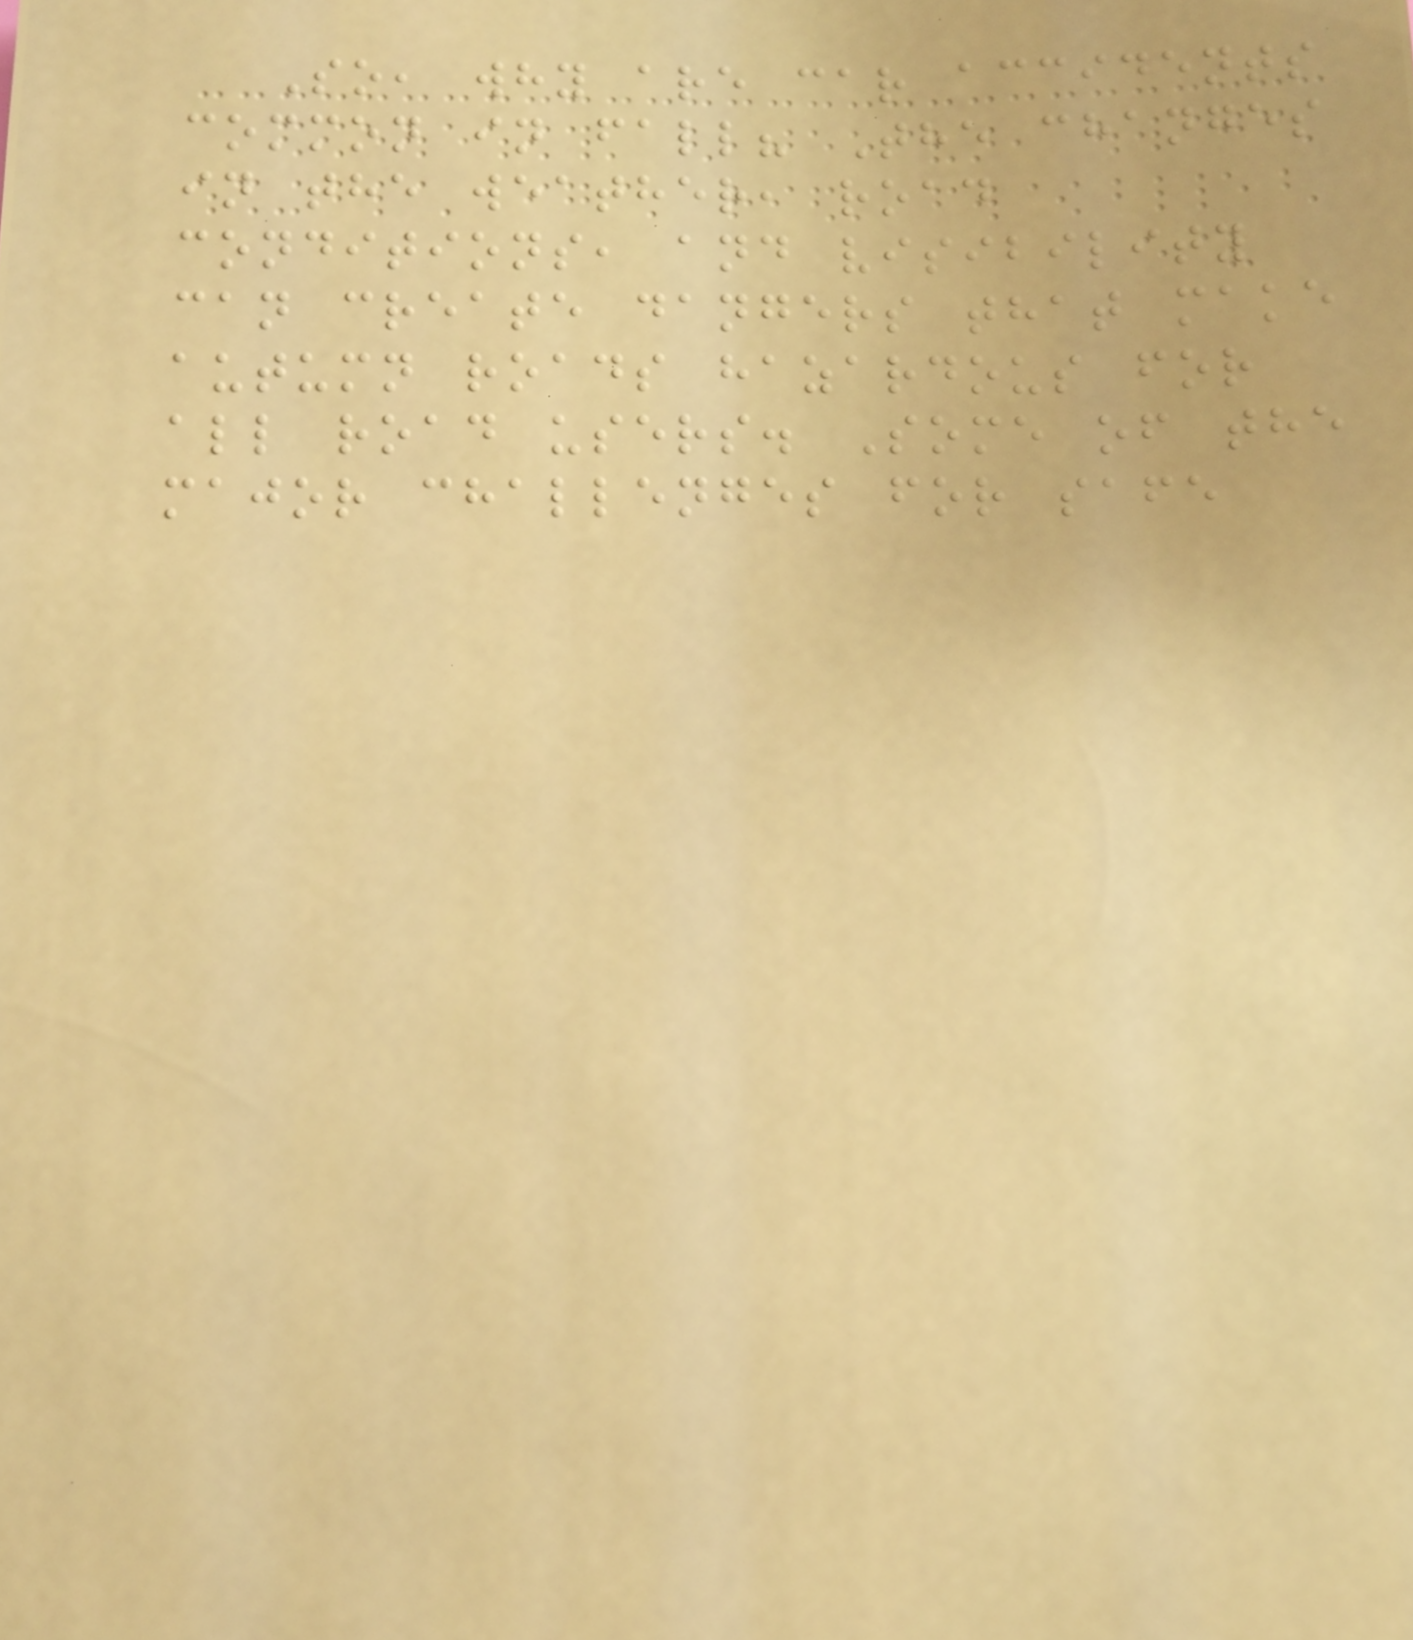So, why are car accidents
common in fall? The changes
in the weather, road
conditions, and visibility
can create dangers that make
autumn roads hazardous for
all road users. Some of the
major challenges for safe
